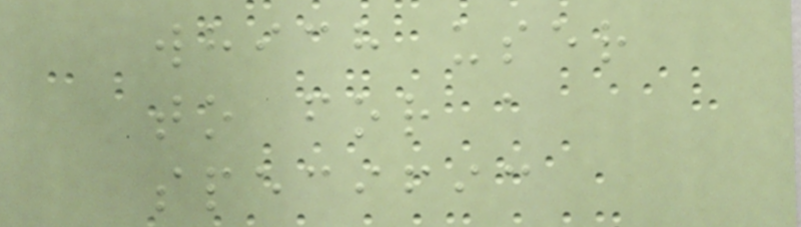which user
to for a
specific
